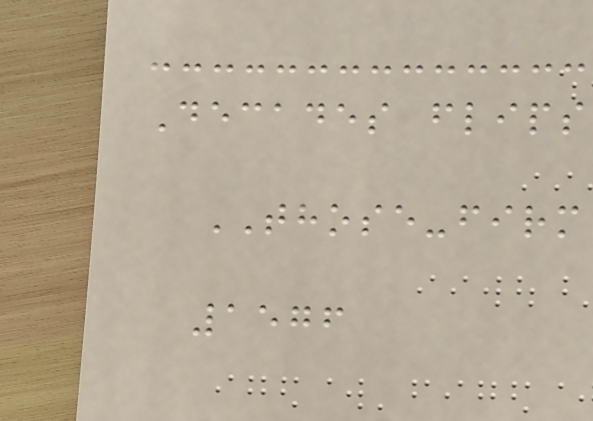Decades flips
THOSE-firm
1576
